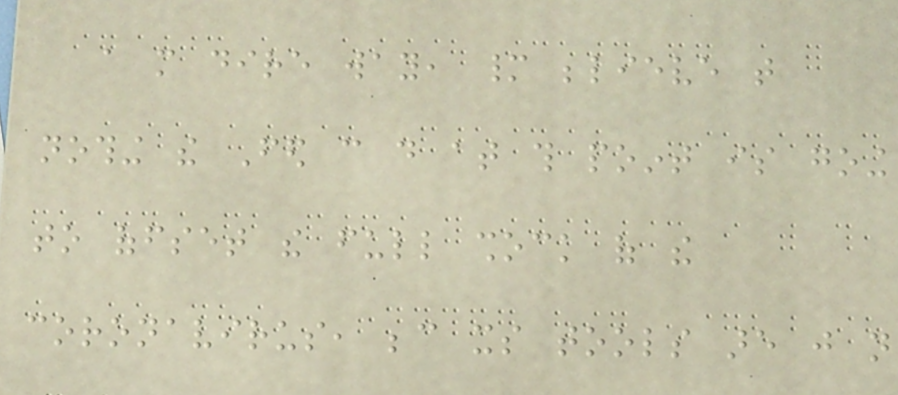a more dire way, many believe that
nothing the Fed can do at this point is going
to offset the full shock of the
coronavirus, because its tools are just not
